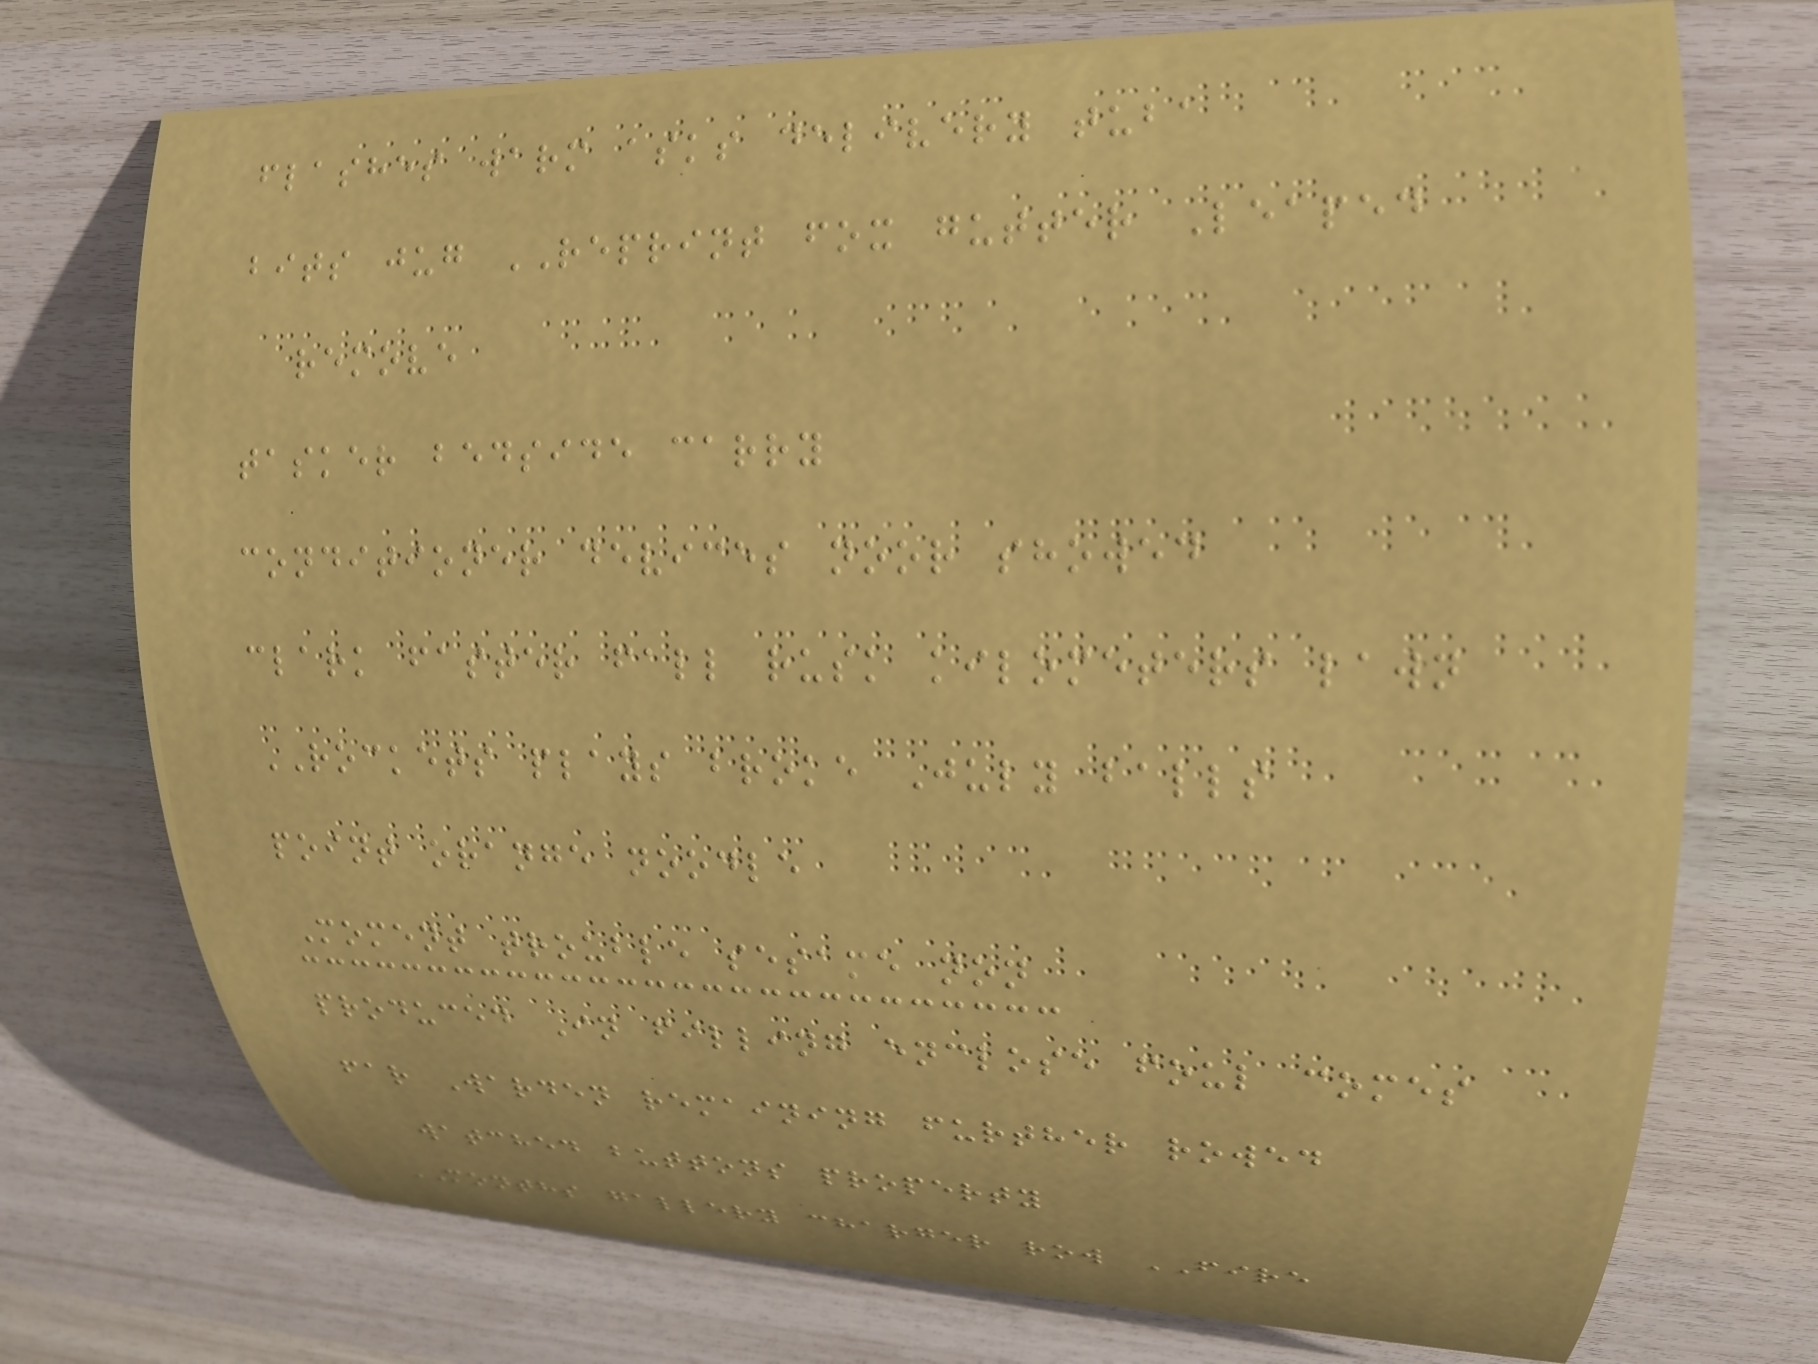flashes warm asks delivery tuba
bits jug REPRINT fox gutter Leaped
remove
tasker bedside carry
conditioner devices noor showed
clark faster fall rusk kilometers lawn
ROCKETS plays broke July balls
point orange noodle
Moment trouble sesame non
produced In filling enclose foul comes
far Warden remaining further rowed
watched buttons property
MONTHS gallery charger row FIRE
